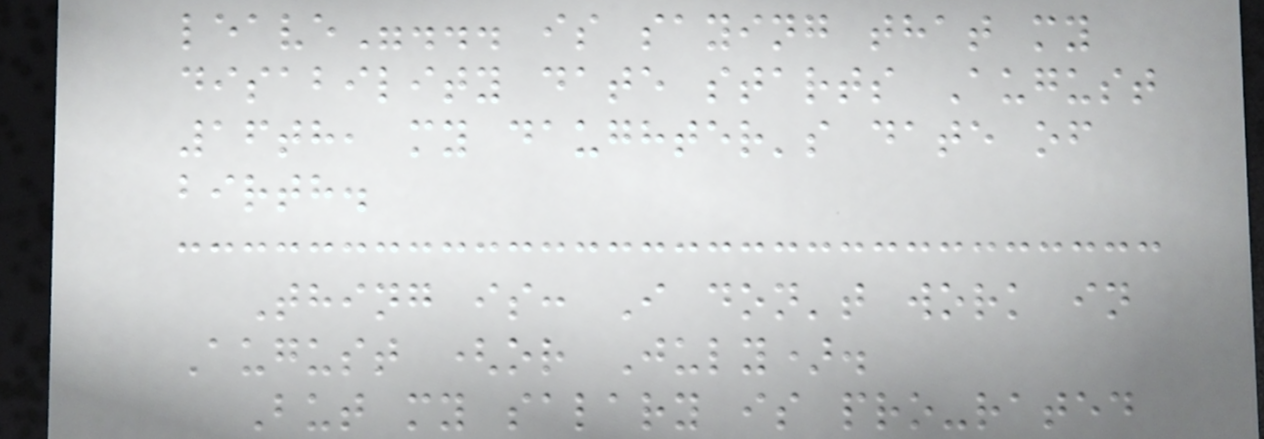leave"... is saying that my
disability date starts August
16th, my daughter's date of
birth.
Thing is: I don't work in
August (or July).
But my salary is pro-rated
